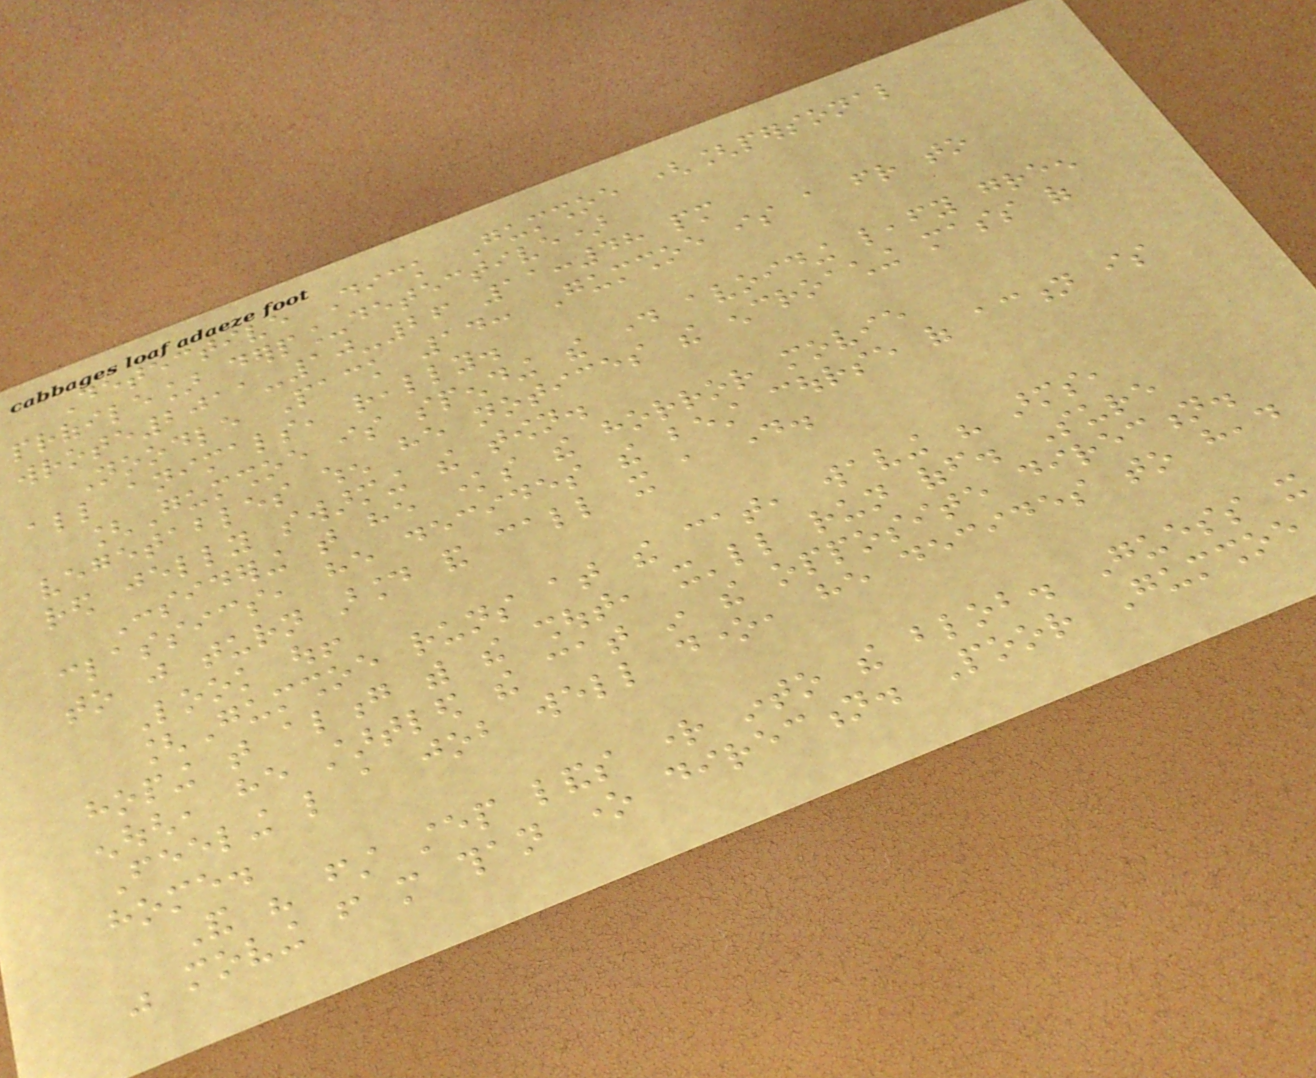Detective Dick Gumshoe ([personal
profile] derp_detective)
wrote2011-10-26 11:48 pm
Noodle Pack 14: Gumshoe is a friend to
all animals, really.
[Gumshoe is spending the day avoiding leafy green
vegetables when he notices the encroaching mass of
red jelly swarming the town.
Considering that he knows the horror movie
classics, he decides the best course of action is
to just turn around and call it a day.
Look out!
[Gumshoe runs at the cat, waving his arms,
hoping that along with the shout, it'll run off. Sure
enough, he startled the cat in the opposite direction.
Feeling like a job well done, he decides to head
home.
And his first step lands right into the blob. Guess it
was moving from more than one direction. Poor Gumshoe
